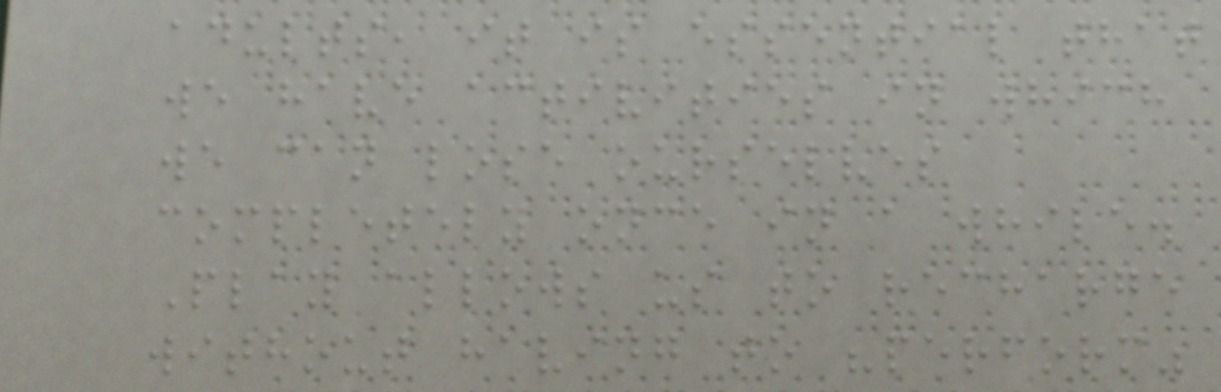adults, it is essential that
we have activities in which
we can lose ourselves
completely once in a while.
Play allows us to recharge
without having to "perform"
